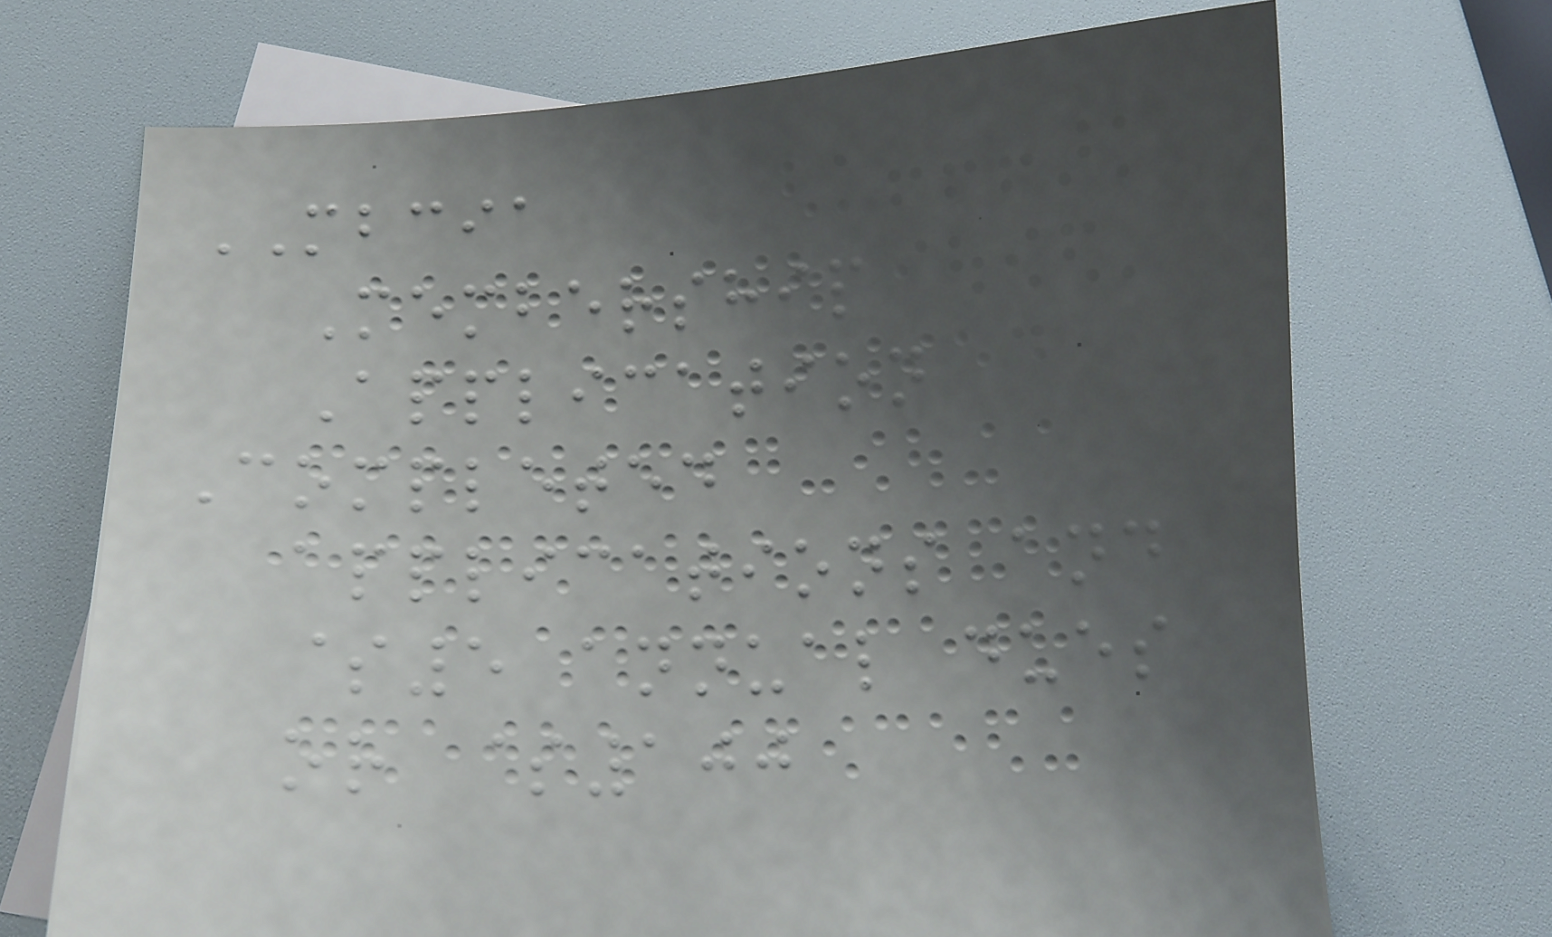MBCIA
Membership
Application
Completed
applications and
$5 annual dues
or $100
